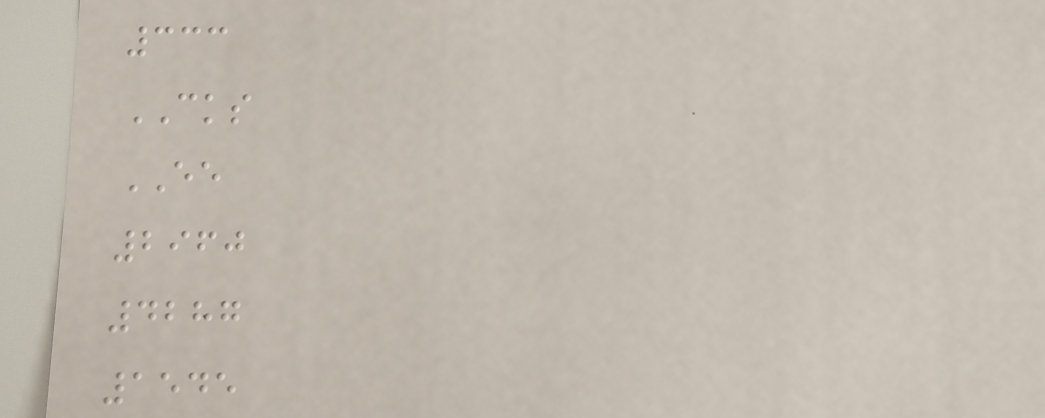333
CKS
EE
2960
4287
1545
